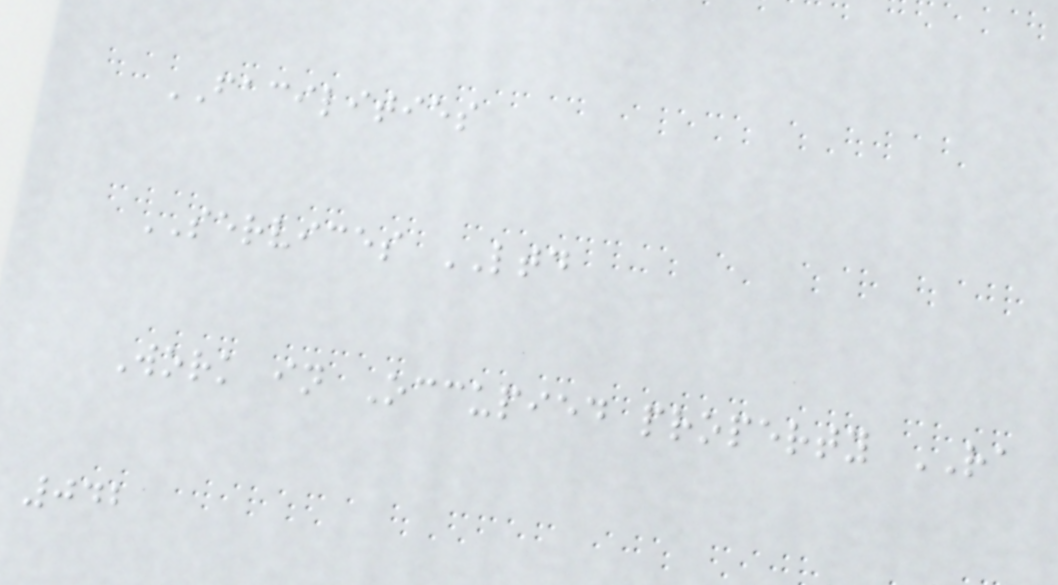FACILITIES
SERVICES LTD
Work in Occupied property RA
042
